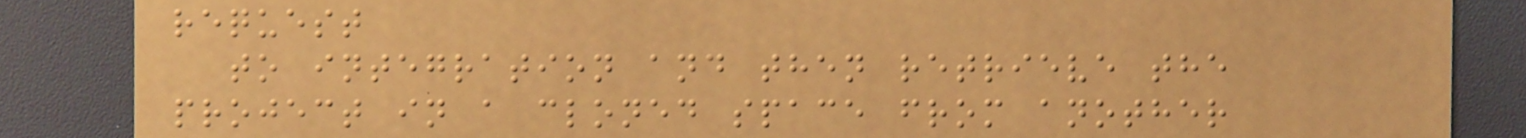request
to integration and then retrieve the
project in a cloned space from another
